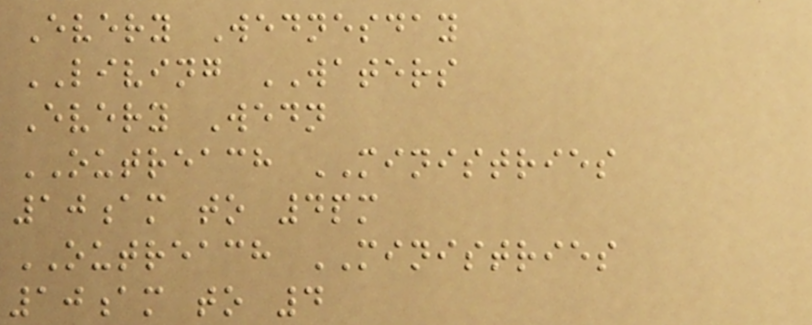Every Wednesday
LIVING WATERS
Every Wedn
OUTREACH MINISTRIES
10am to 4pm
OUTREACH MINISTRIES
10am to 4
